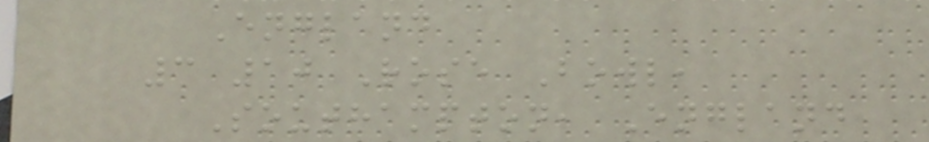England
3 10 Rose Bowl,
Southampton, England
